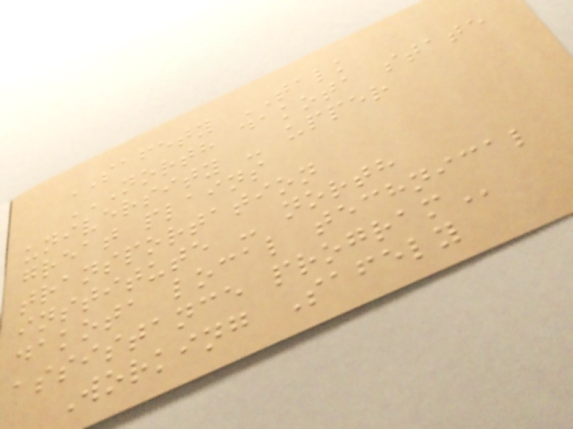SAFETY TALK
NORTH DAKOTA STATE
UNIVERSITY - UPPER
GREAT PLAINS
TRANSPORTATION
INSTITUTE - NORTH
DAKOTA LOCAL TECHNICAL
ASSISTANCE PROGRAM
Working Safely
